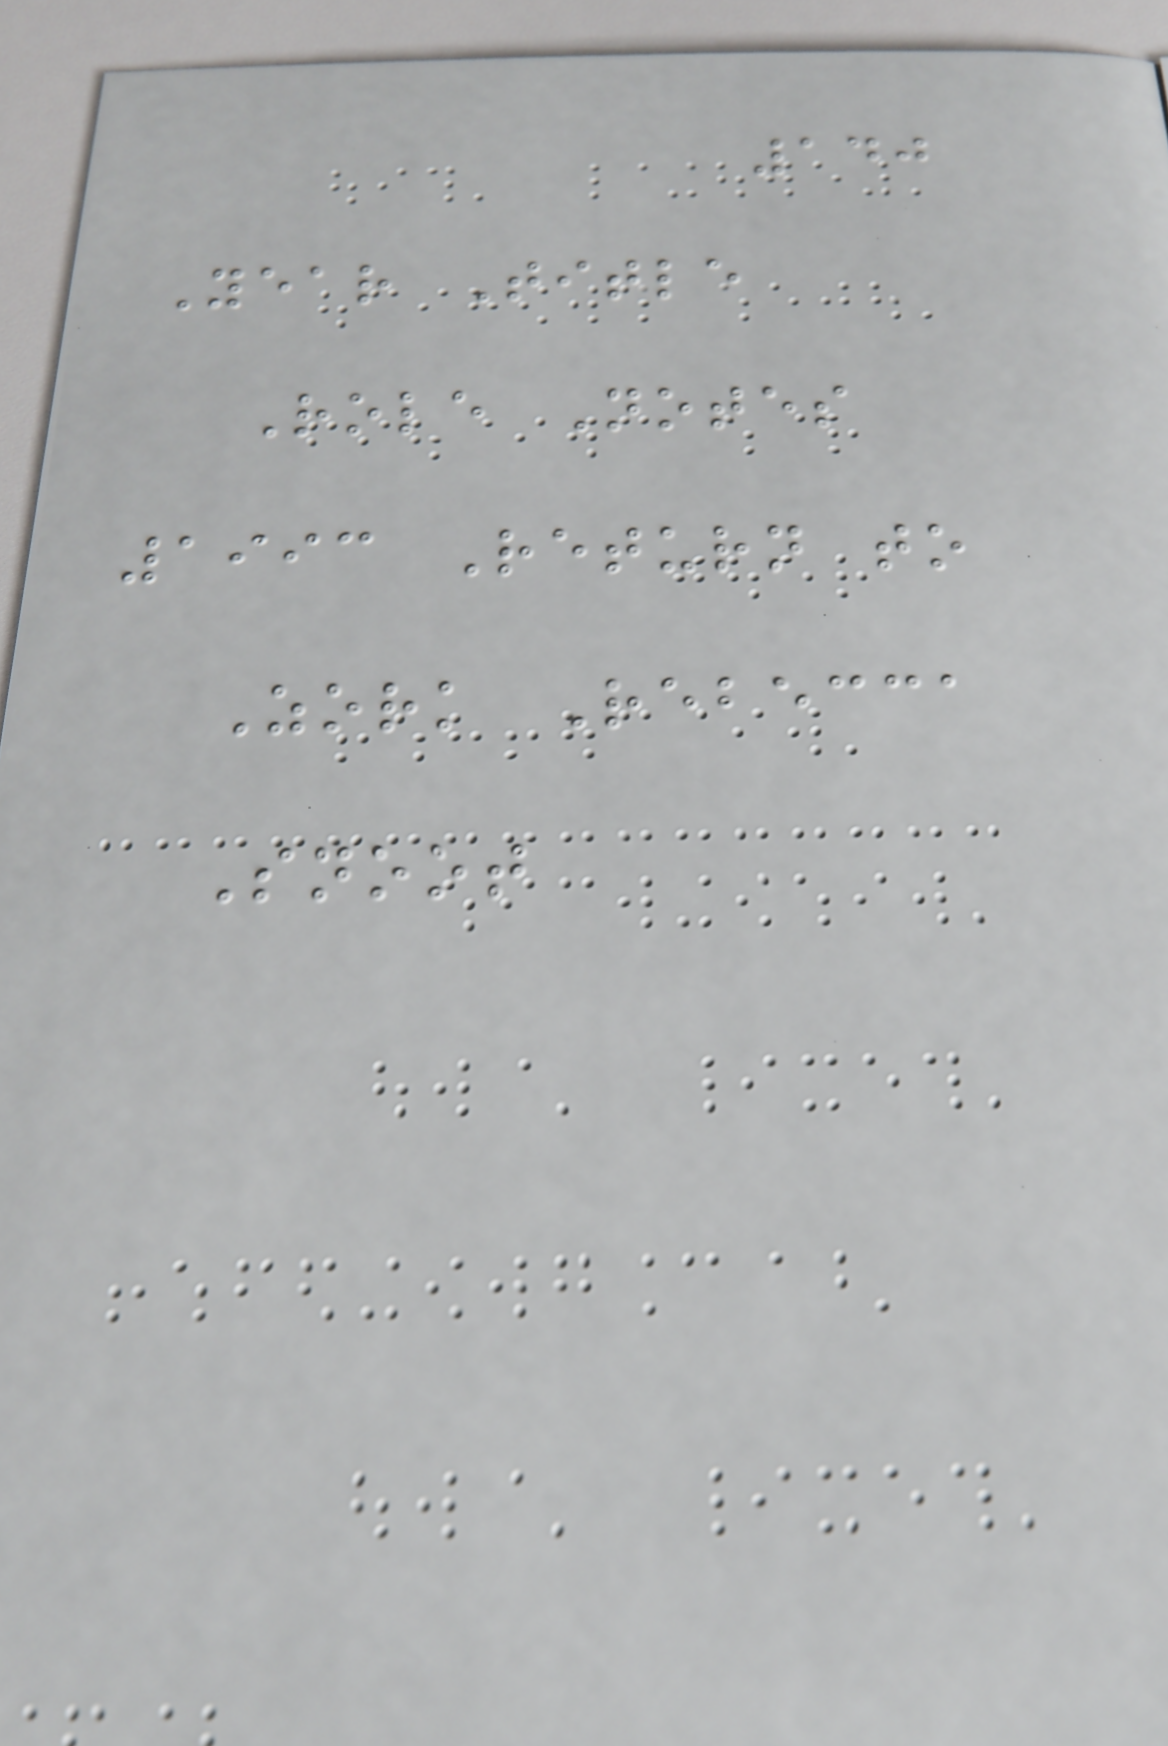140
Year Title
Role Notes
1993 Return to
Zork Rebecca
Snoot
